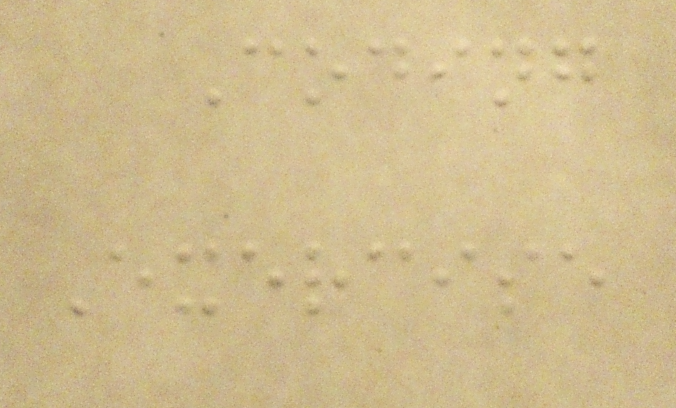Coding
Exercise
